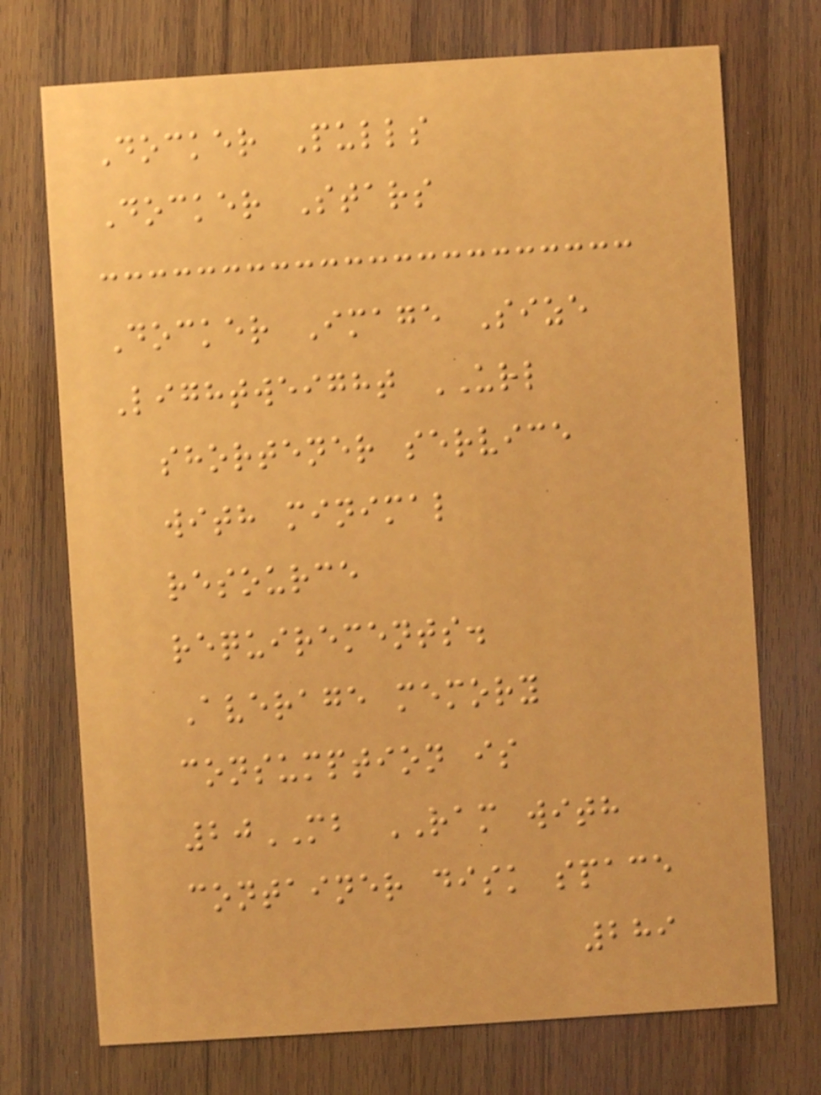Docker Pulls
Docker Stars
Docker Image Size
Lightweight URL
shortener service
with minimal
resource
requirements.
Average memory
consumption is
20MB RAM with
container disk space
289
